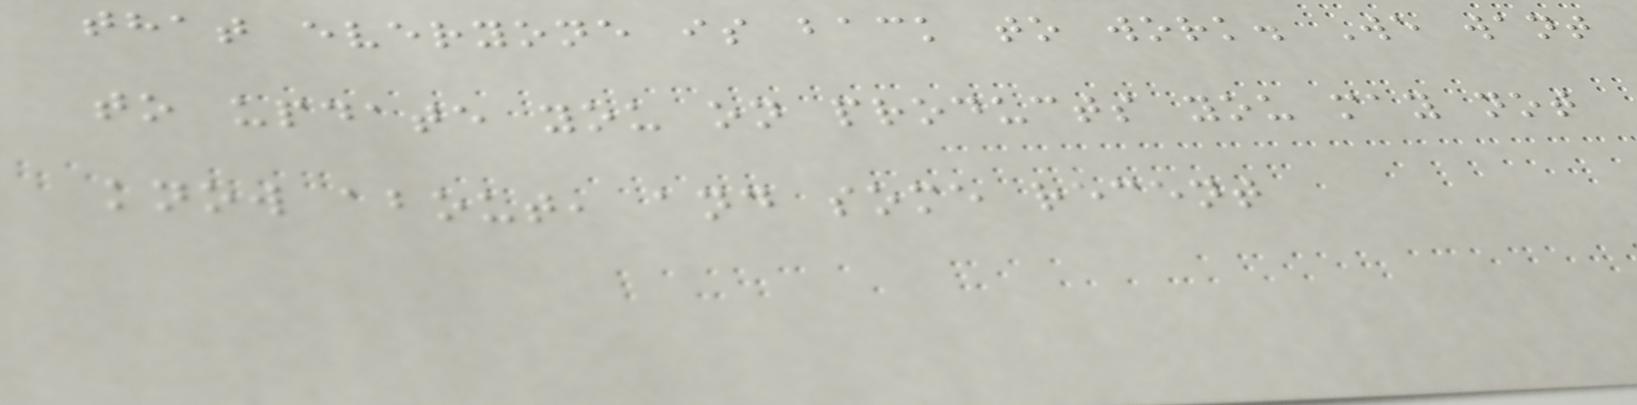that everyone is back to work. We want
to update you on products you may not
know about, and some recent
